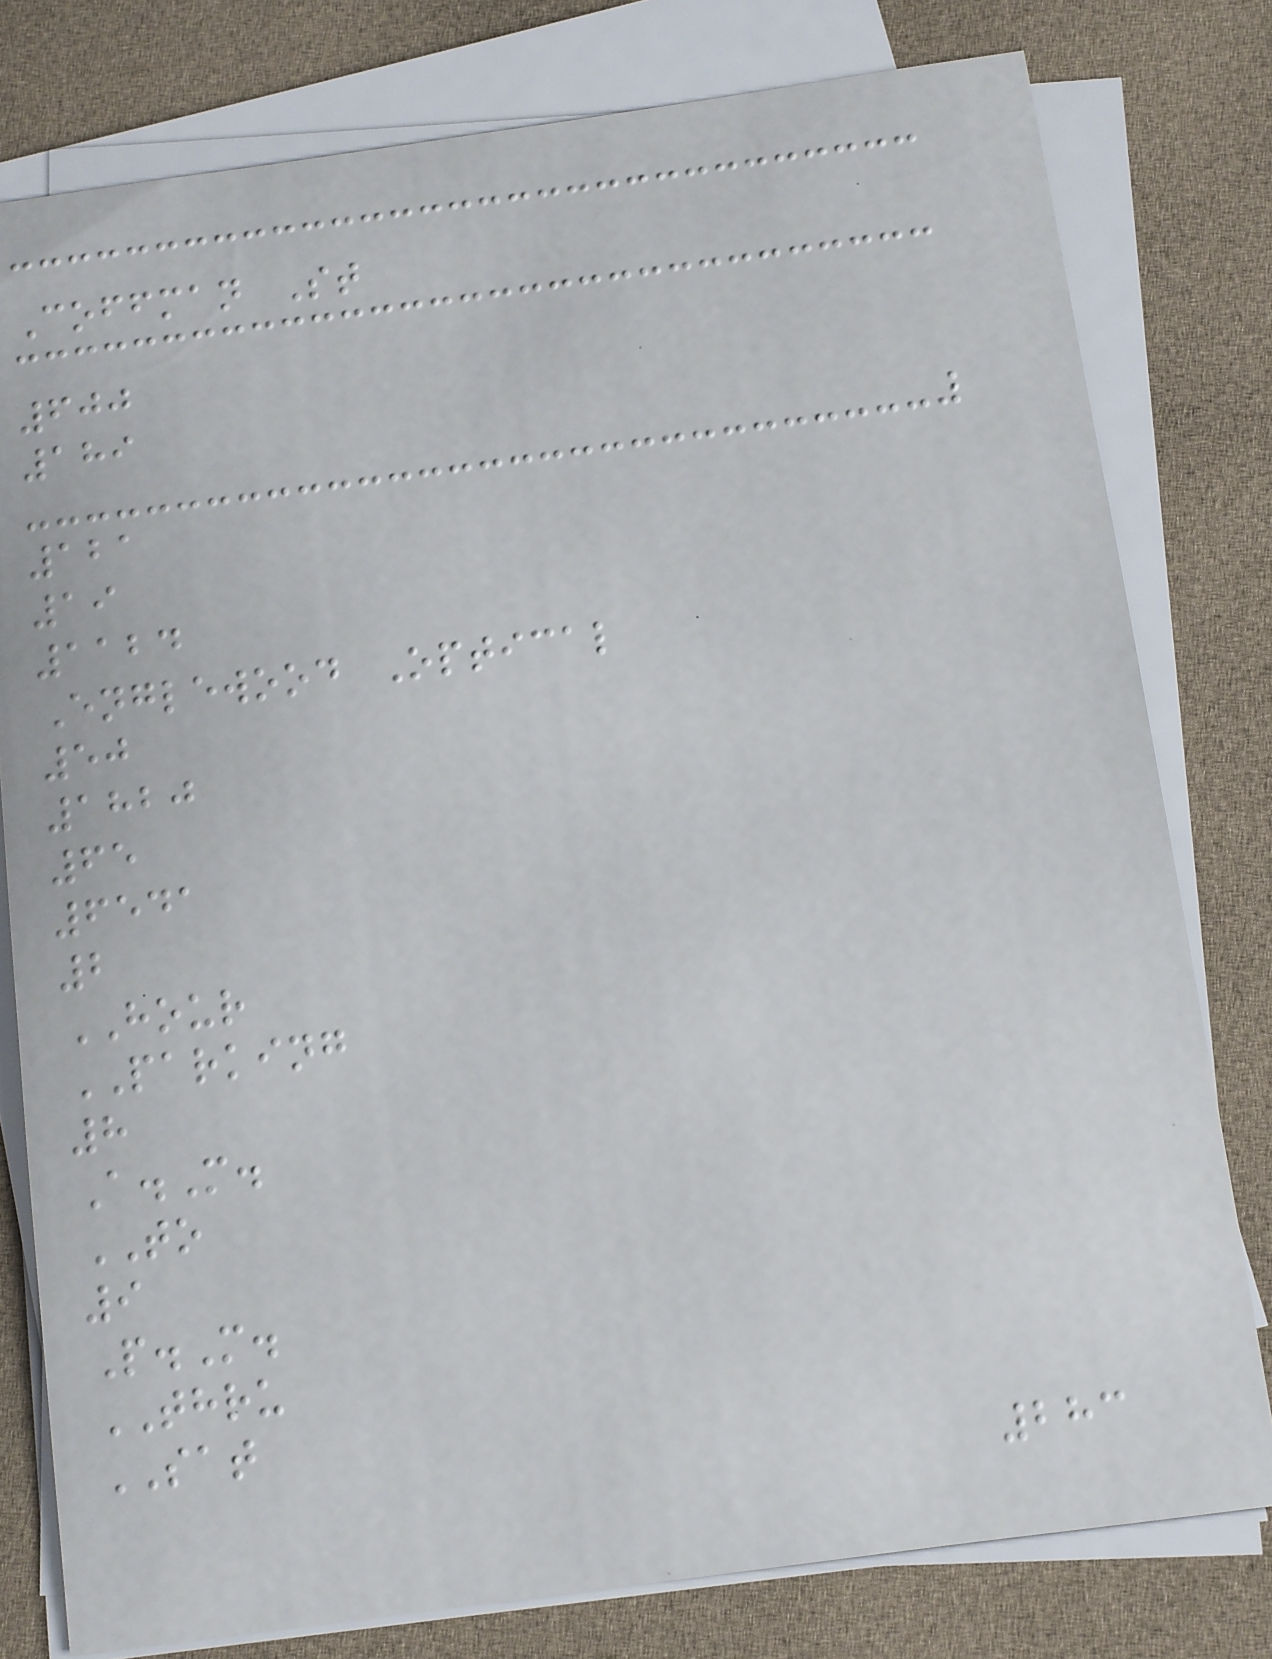Coffman St
600
189
121
19
1124
Englewood Optical
50
1820
65
6541
2
HOUR
PARKING
8
A.M.
TO
9
P.M.
THRU
SAT
283
